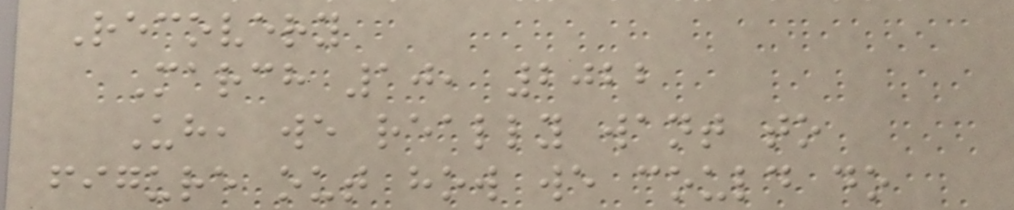Recovery
March 10, 2022
Uh, we really want to
figure out how we could do
